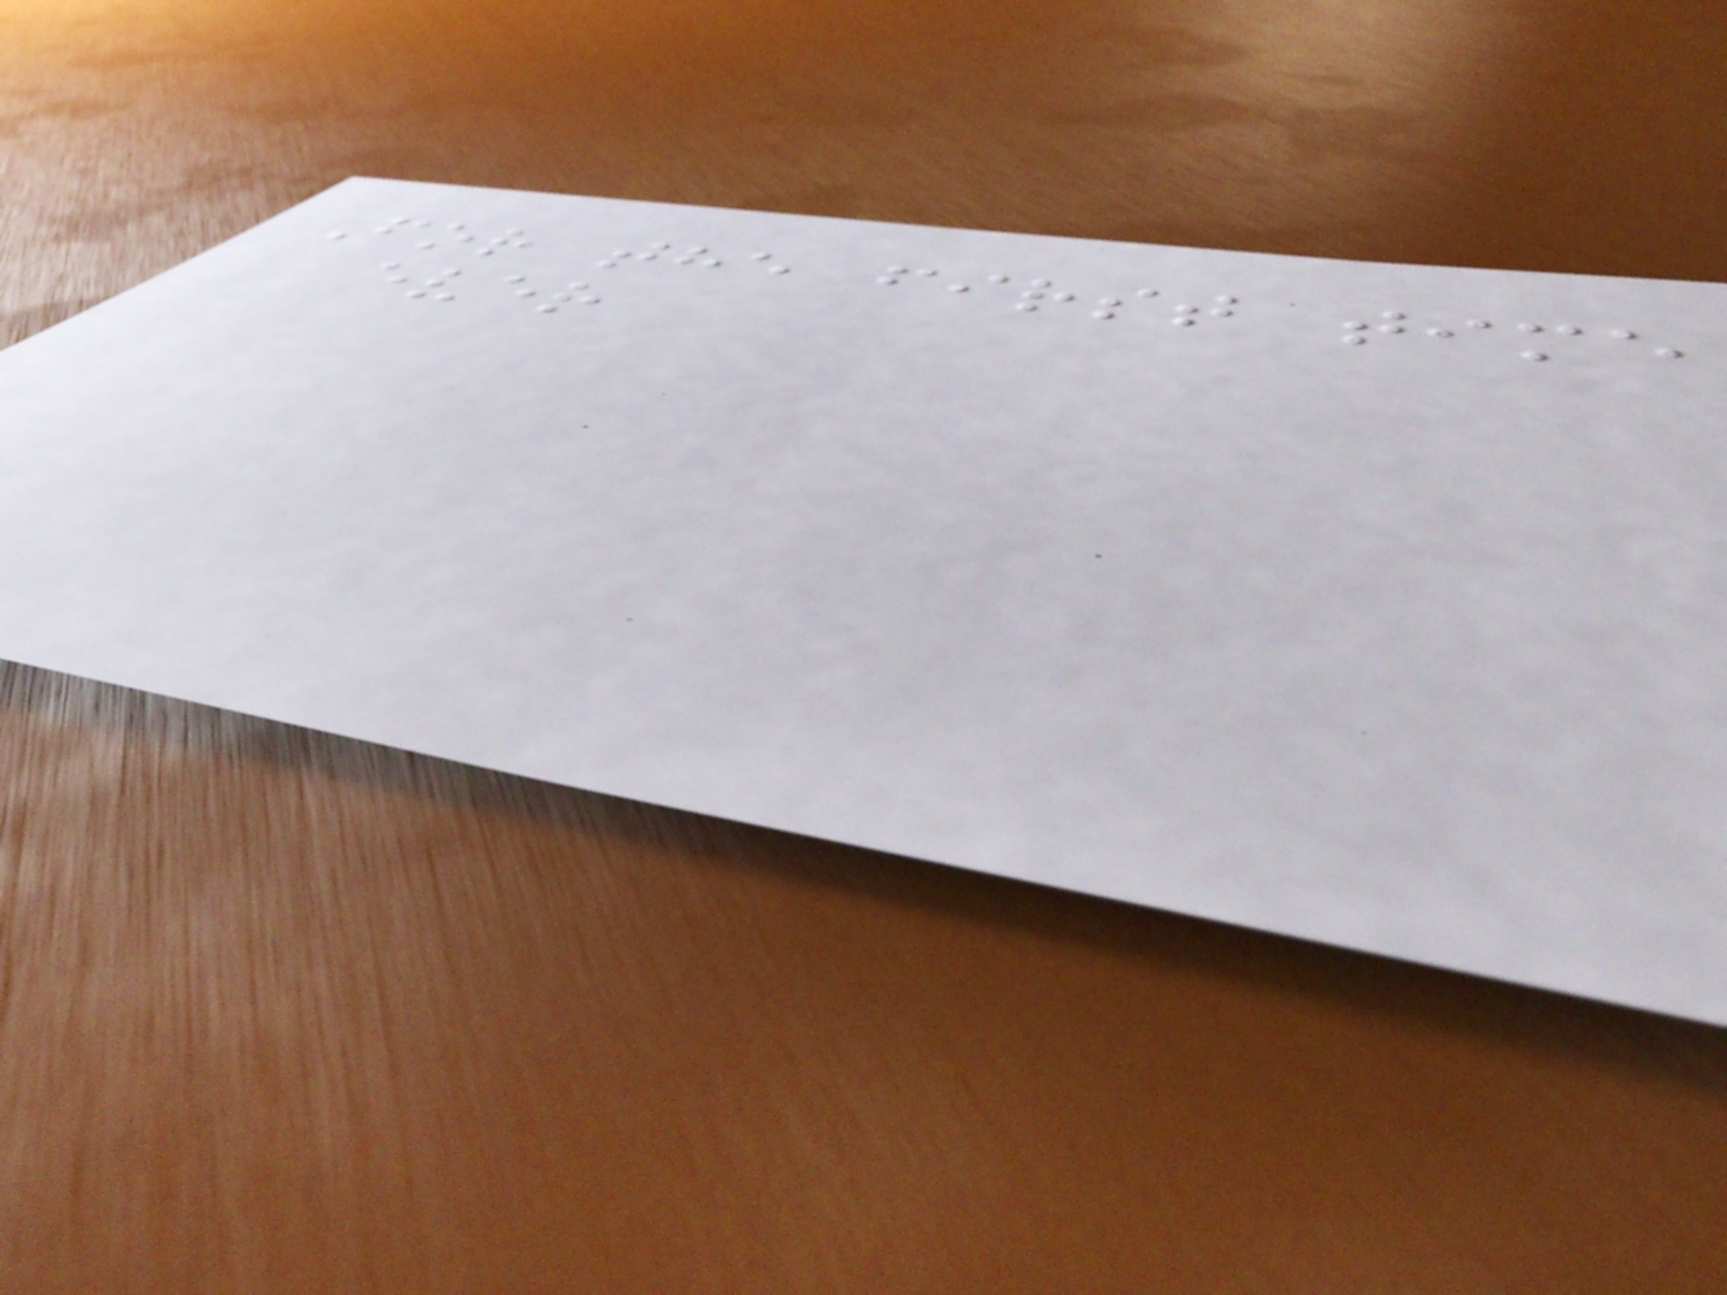For the first time
ever
